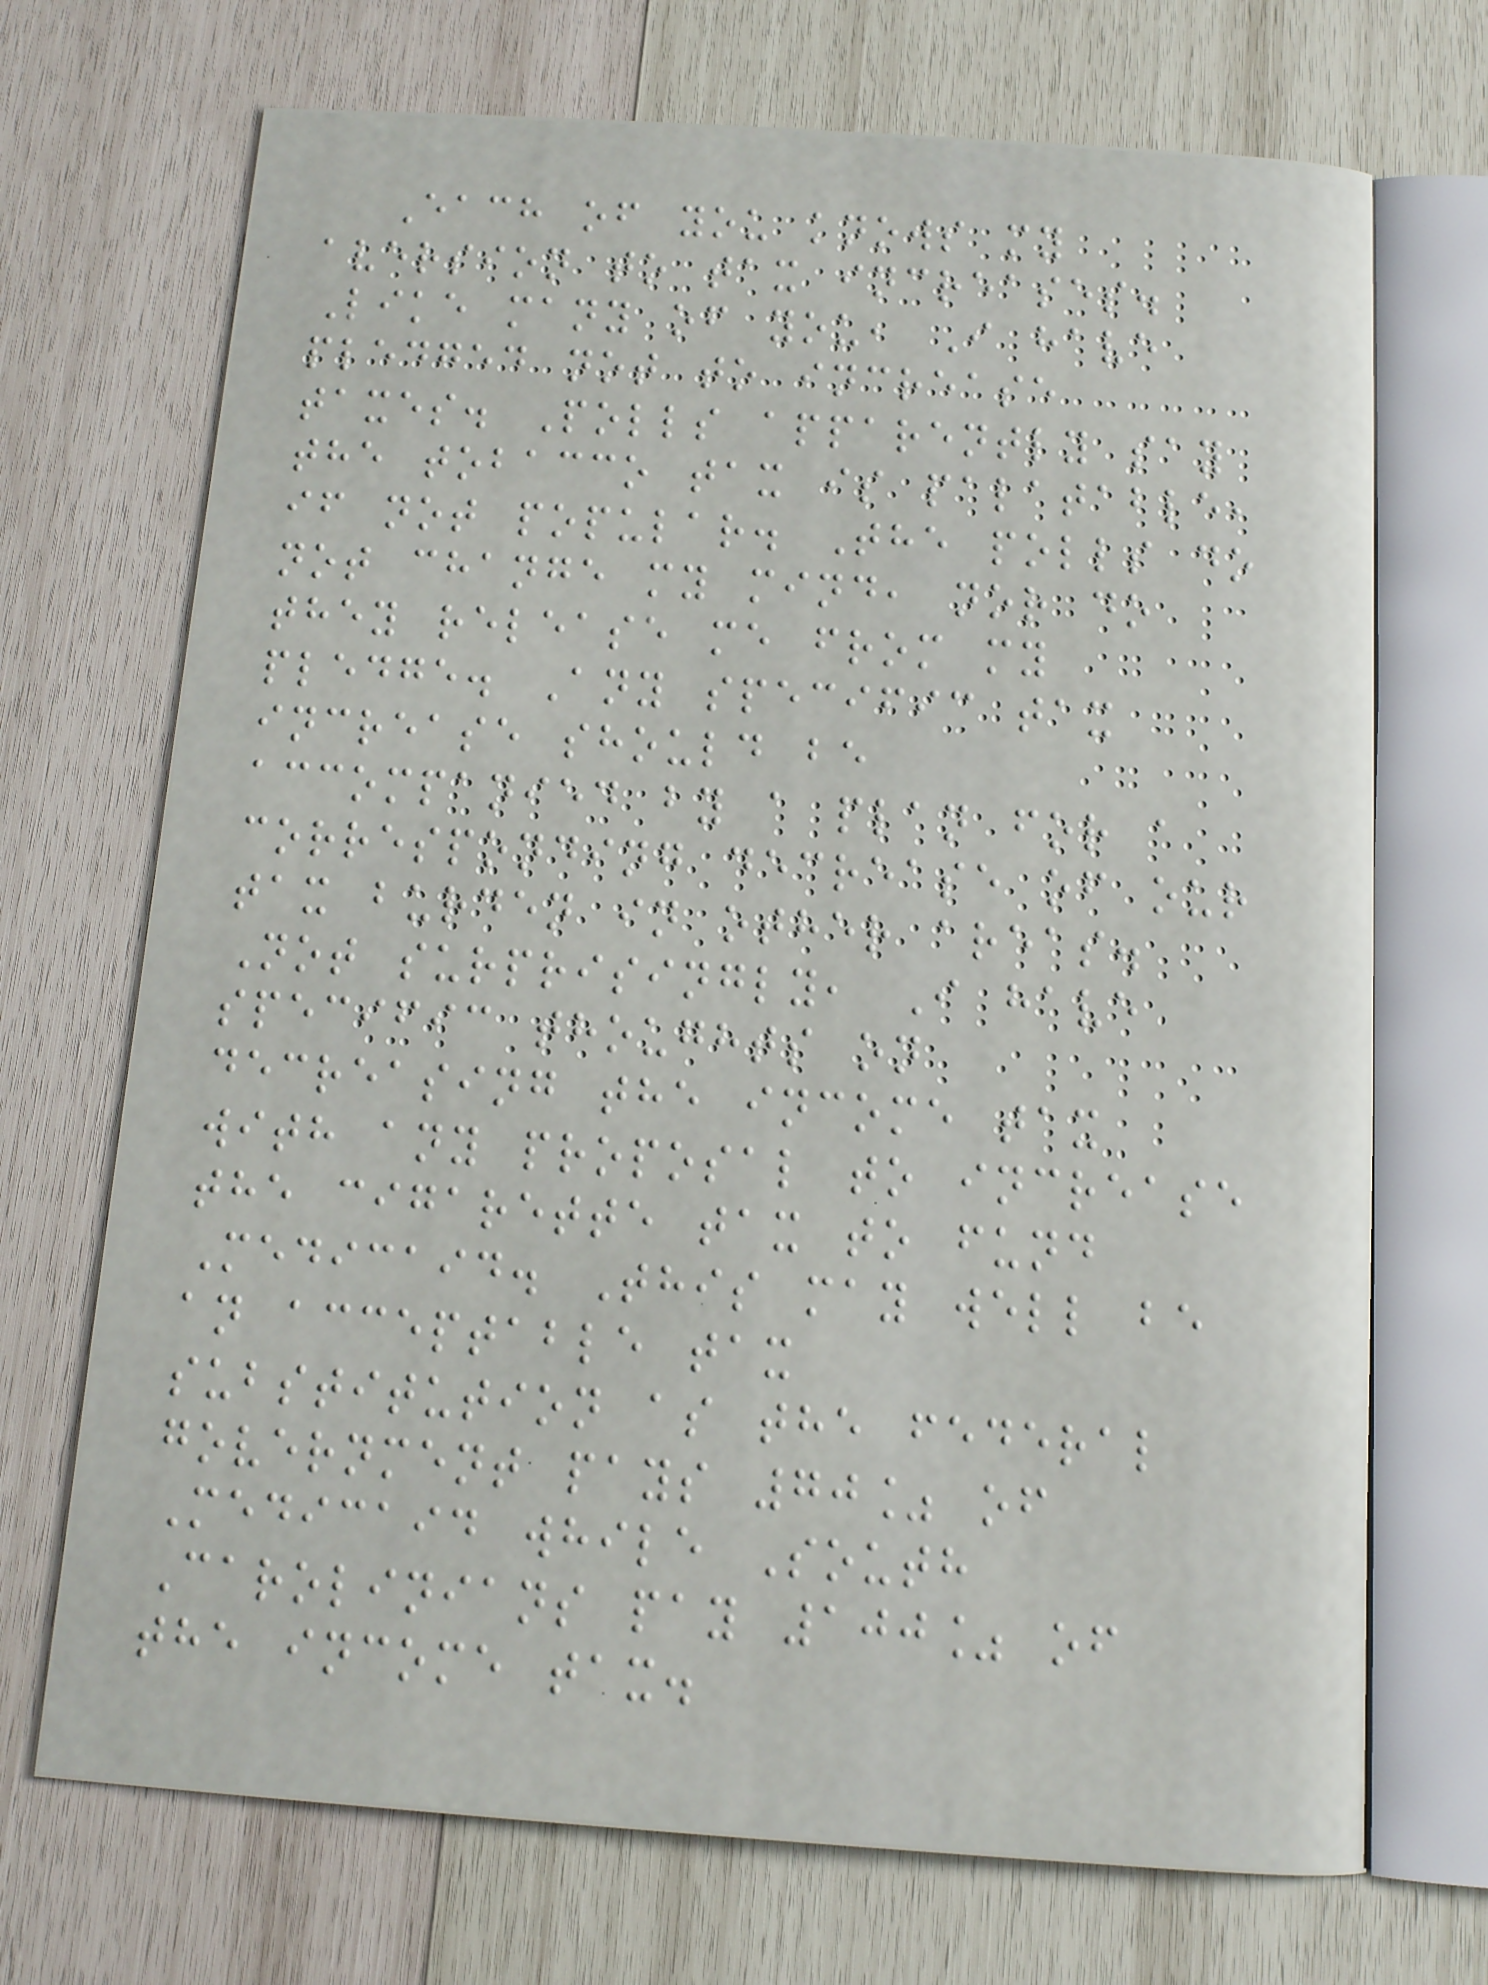Each of you knows my
aversion to tax increases.
Like many of you, I have
pledged not to increase
taxes. Polls apparently say
the tobacco tax is palatable,
if not popular. The polls do
not change my mind, nor do
they release me from my
pledge. Any specific tax
increase should be
accompanied by a plan for a
corresponding decrease of our
tax burden in other areas.
Not surprisingly, I have
specific thoughts on
decreasing the income tax
with any proposal to increase
the cigarette tax to fund
Medicaid. This may well be
an acceptable tax
substitution as the federal
government pays 70% of
Medicaid while South
Carolinians pay 100% of
the income tax.
